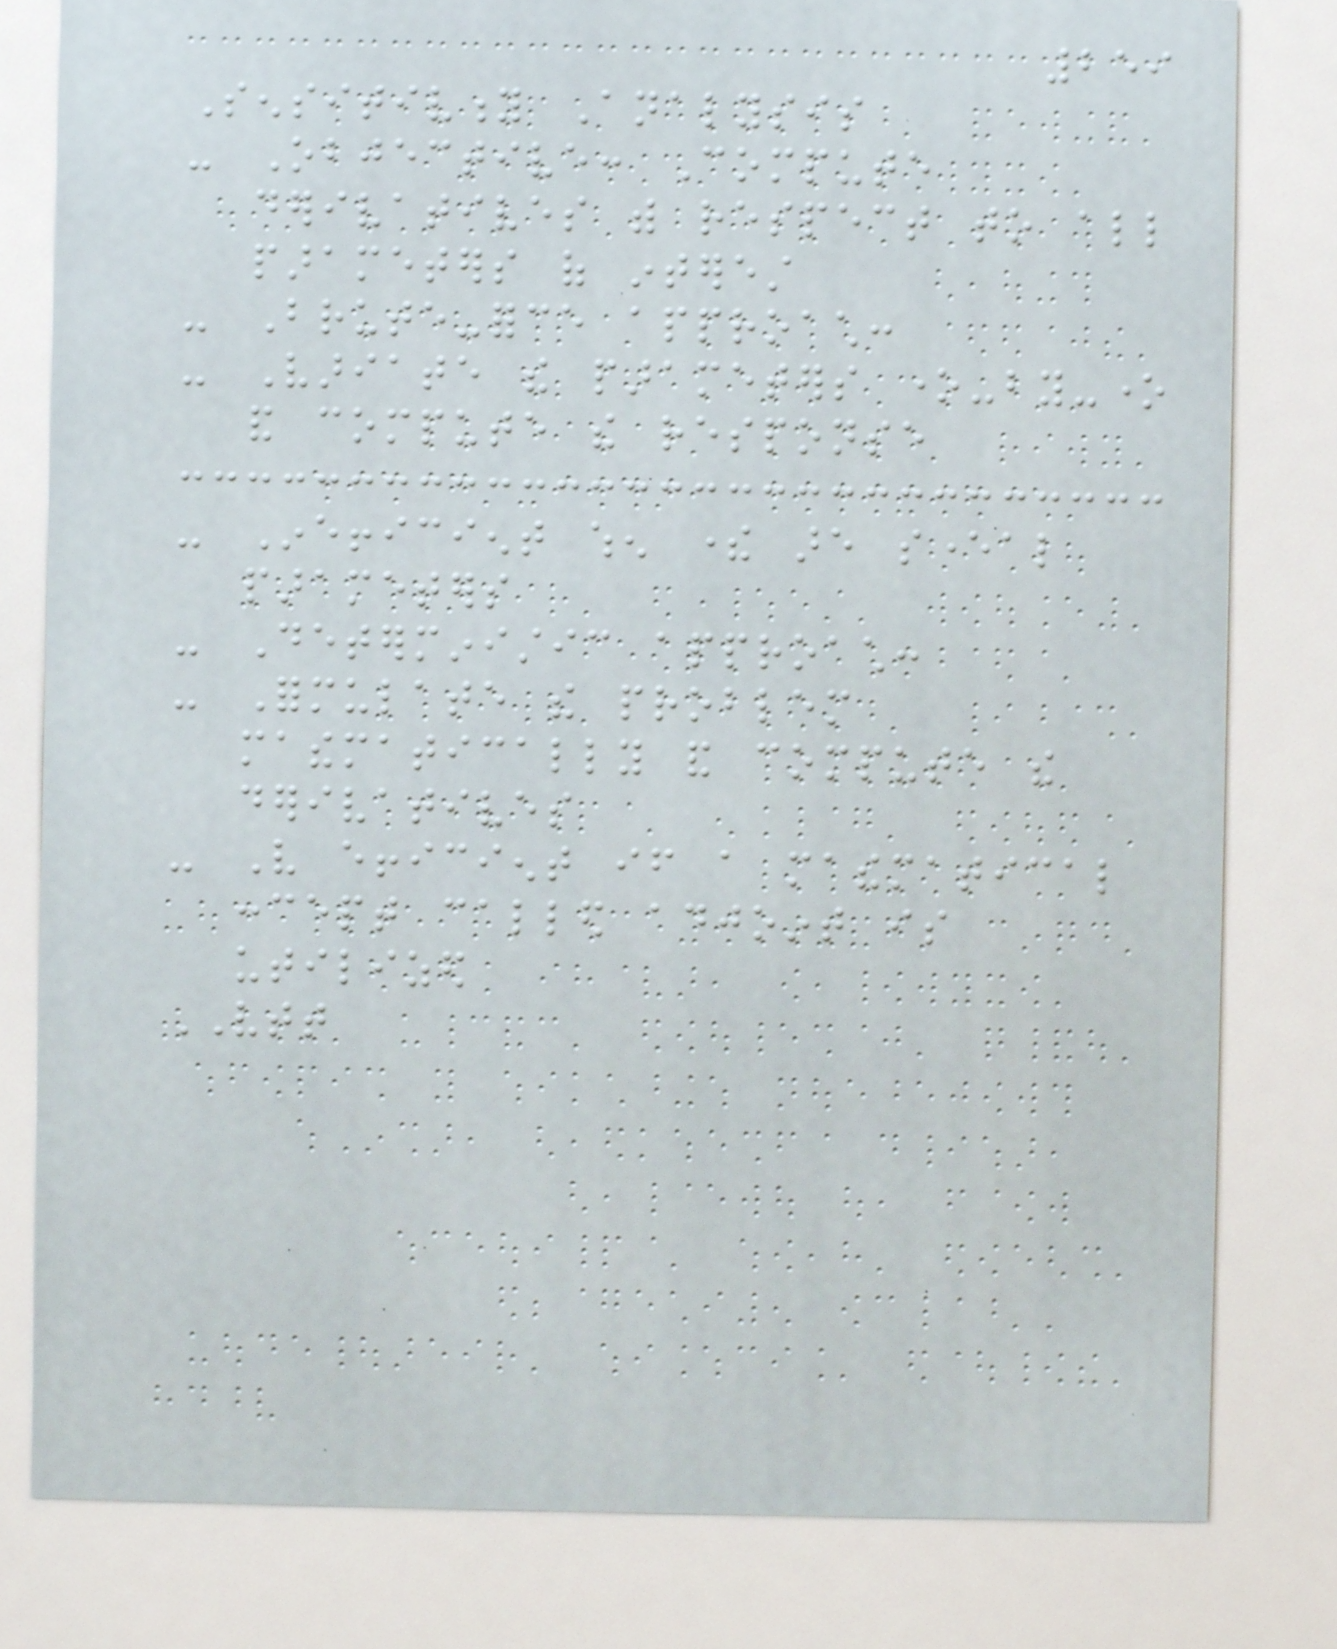259
Sensitivity Analysis
- Objective: Compute
derivatives with respect to all
parameters of interest
- Brute-force approach:
- Variate the parameters one-by-one
and compute the response
- Inefficient when there are several
parameters
- Deterministic approach:
- Formulate the problem
mathematically and compute the
derivatives
- Very efficient if a mathematical
concept called adjoint is
utilized
VTT
